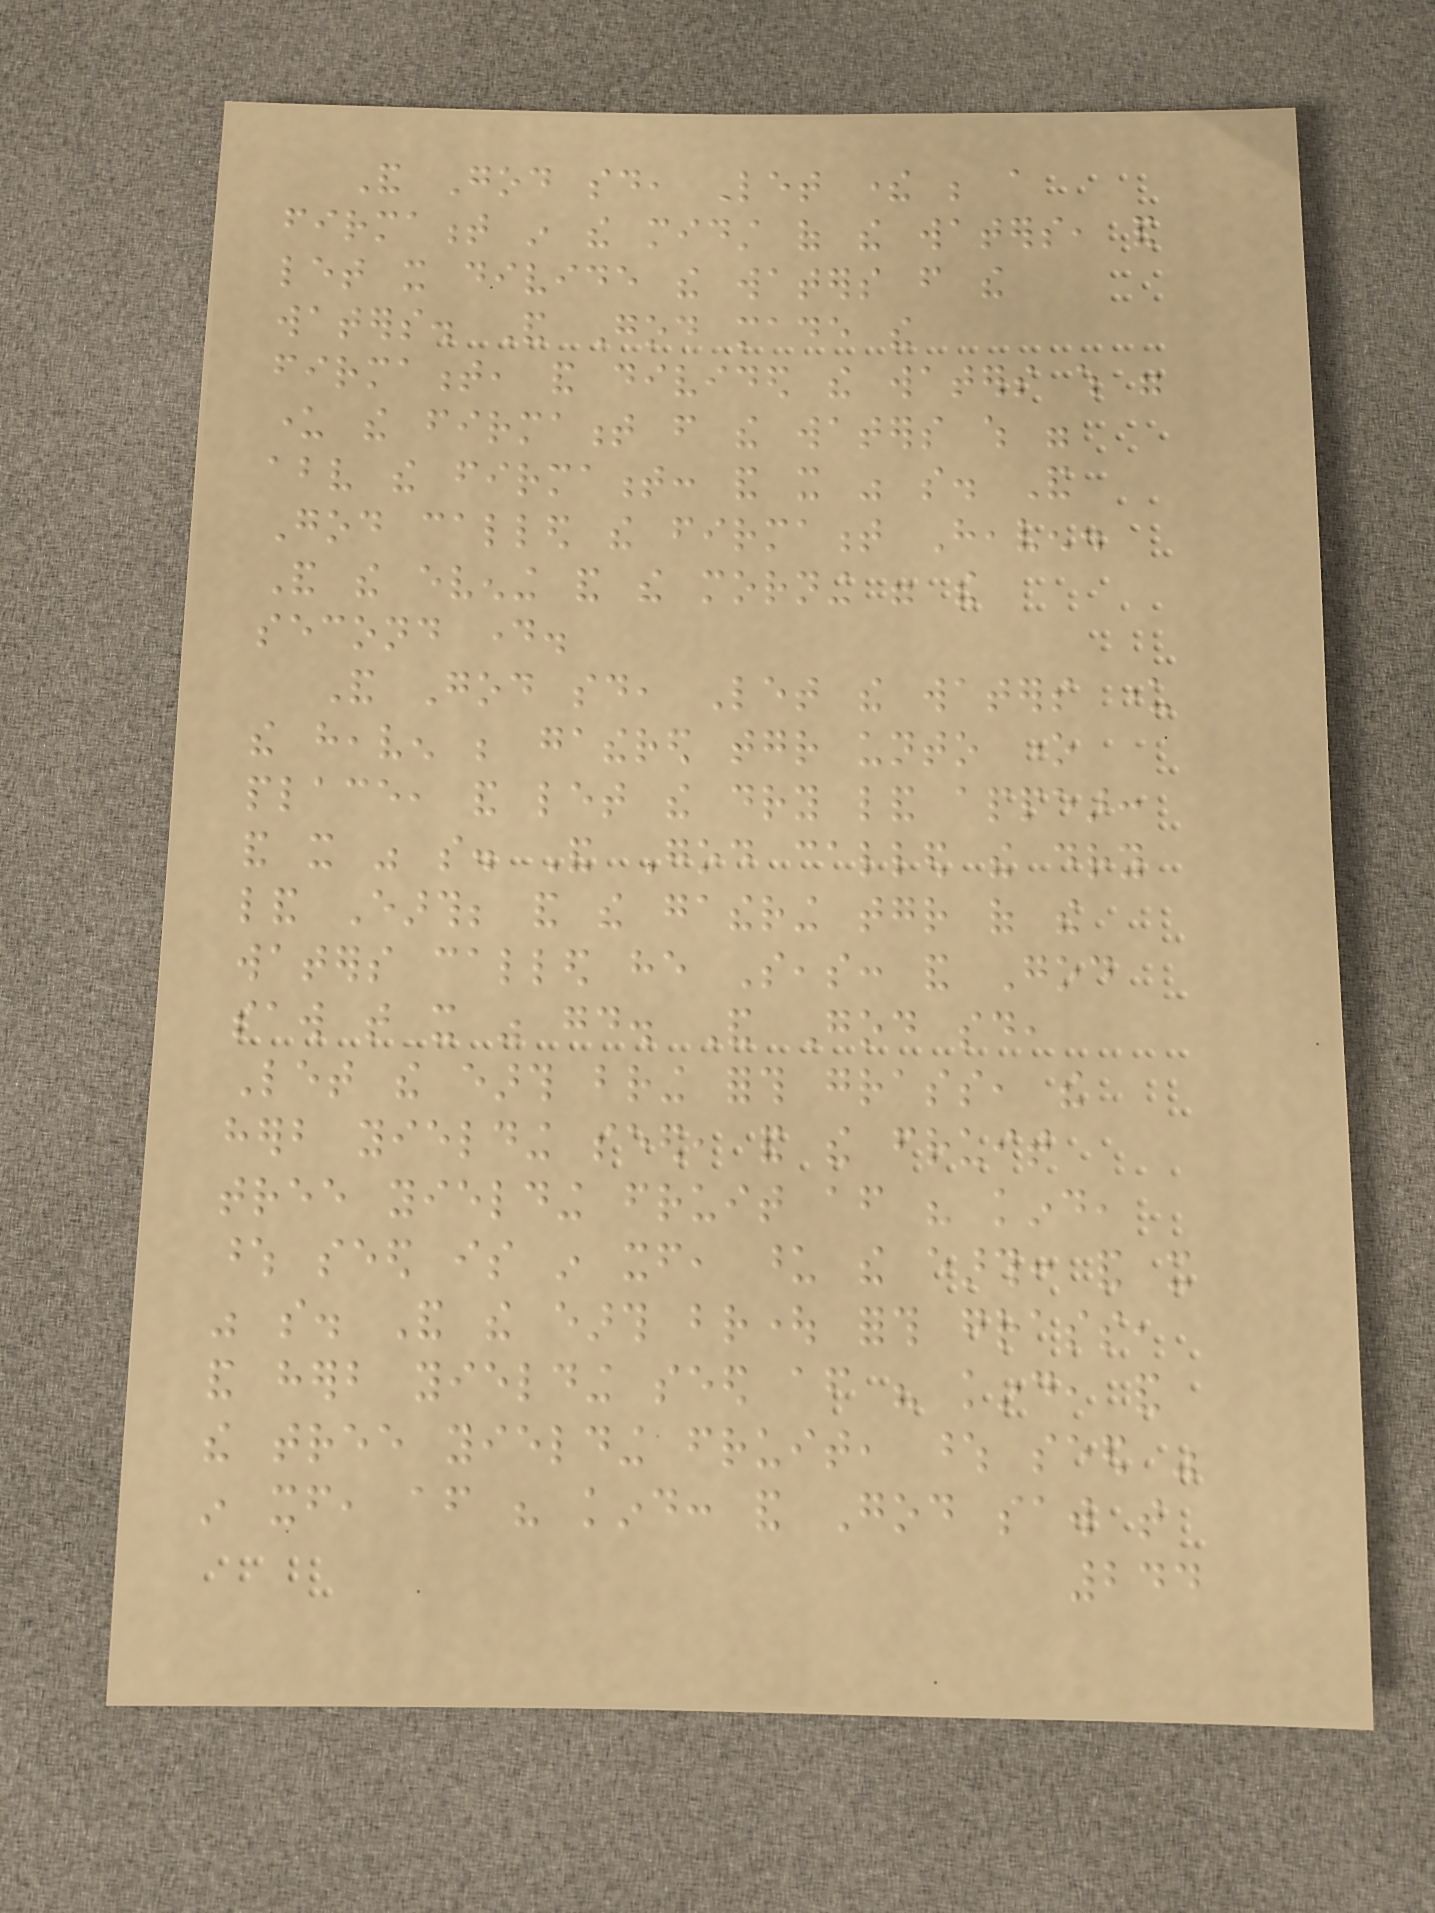And God said, Let there be a
firmament in the midst of the waters, and
let it divide the waters from the
waters. And God made the
firmament, and divided the waters which were
under the firmament from the waters which were
above the firmament: and it was so. And
God called the firmament Heaven.
And the evening and the morning were the
second day.
And God said, Let the waters under
the heaven be gathered together unto one
place, and let the dry land appear:
and it was so. And God called the dry
land Earth; and the gathering together of the
waters called he Seas: and God
saw that it was good. And God said,
Let the earth bring forth grass, the
herb yielding seed, and the fruit
tree yielding fruit after his kind,
whose seed is in itself, upon the earth: and it
was so. And the earth brought forth grass,
and herb yielding seed after his kind, and
the tree yielding fruit, whose seed was
in itself, after his kind: and God saw that
244
